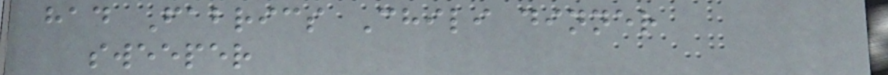had Fabrics Chili dinner
sweeper
